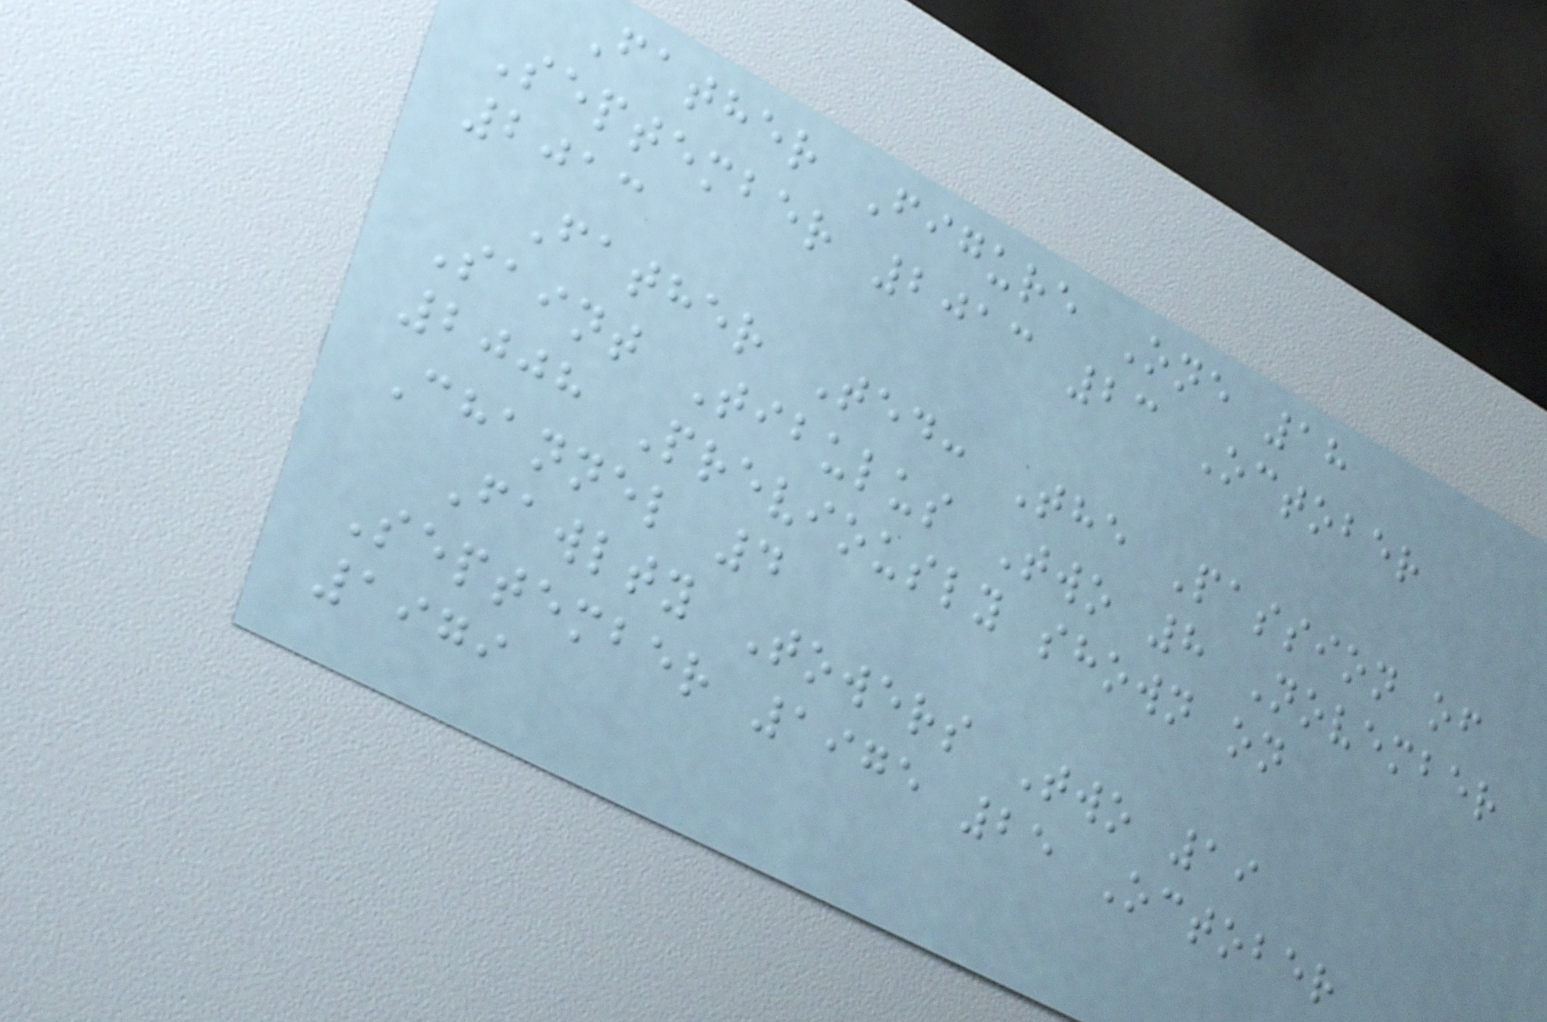Father Figure One 18
September 2013 23 October
2013
Father Ted: The Passion of
Saint Tibulus Two 8 November
2008 Previously shown on
Channel 4
Fawlty Towers Two 19
September 1975 25 October
1979
